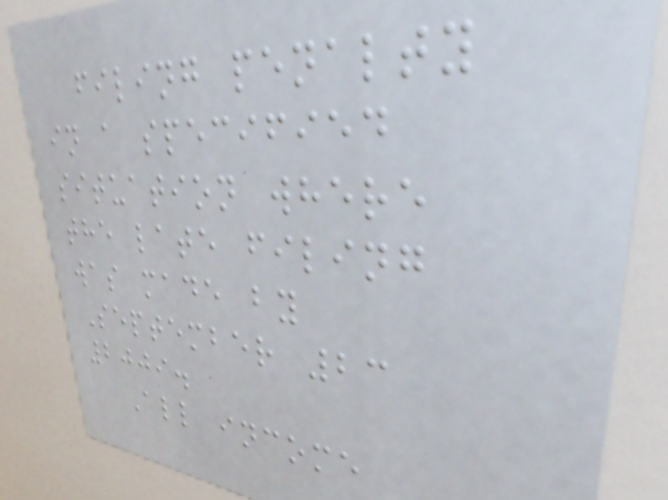filing penalty
in a specified
situation where
the late filing
was made by
September 23
2009.
All income
